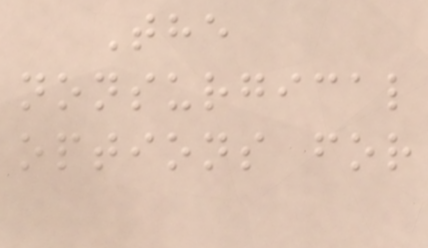The
nonsurgical
options for
